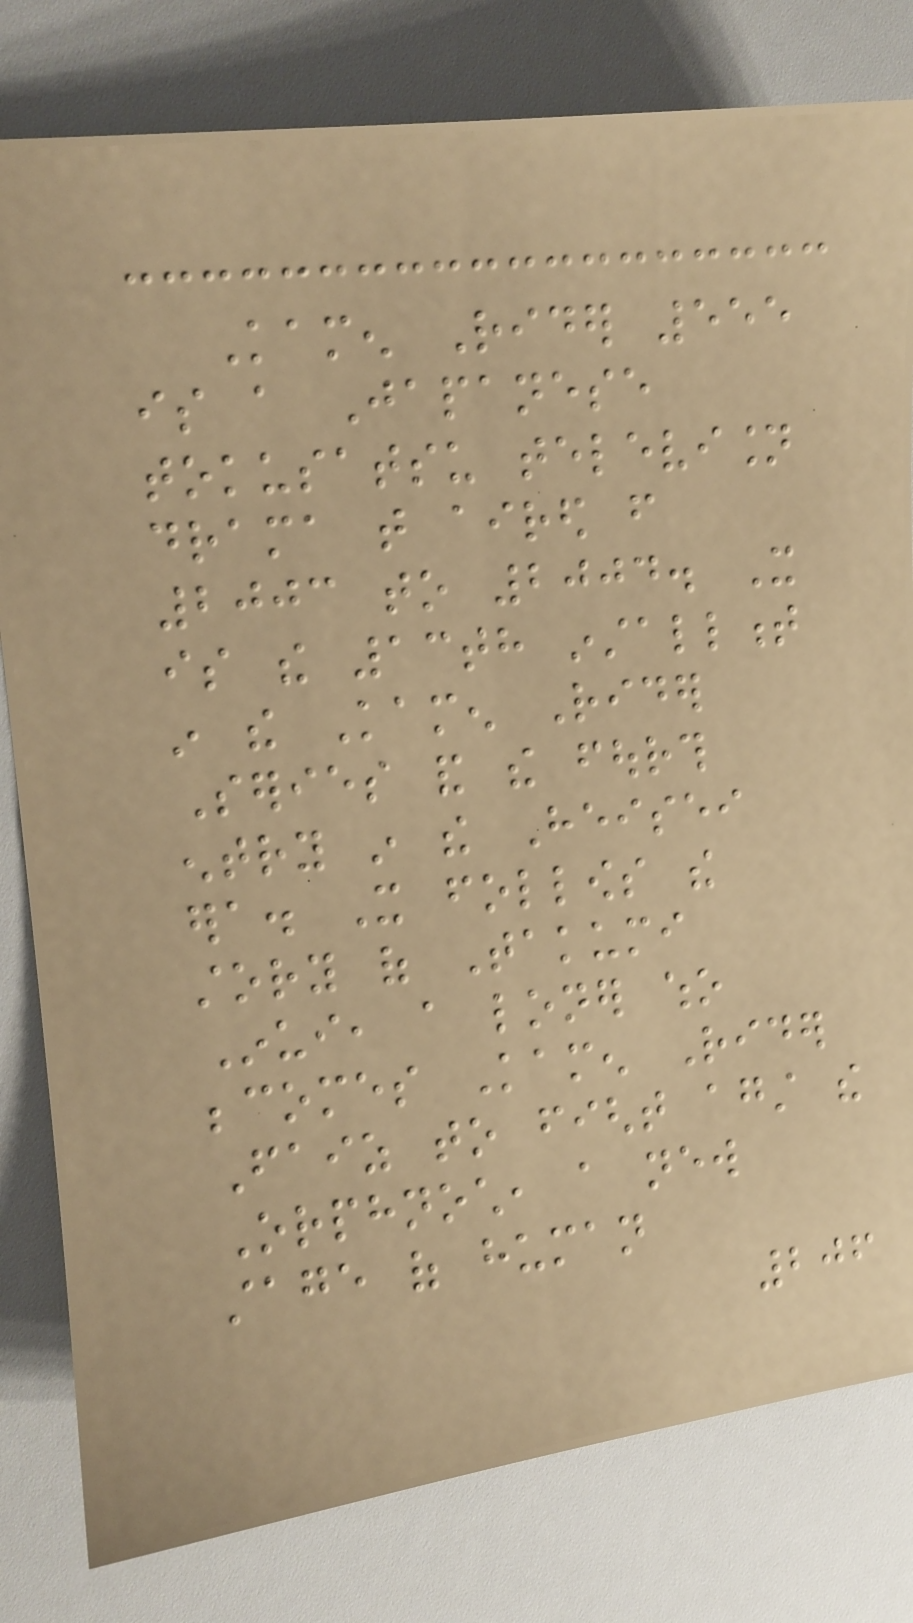Kamen Rider 555
is a Japanese
tokusatsu television
drama that aired from
2003 to 2004. It
is the 13th installment
in the Kamen Rider
Series and the fourth
entry in the Heisei
era. It follows the
story of Takumi
Inui, a loner who
becomes Kamen Rider
Faiz to fight against the
Orphnoch, a new
stage of human
206
